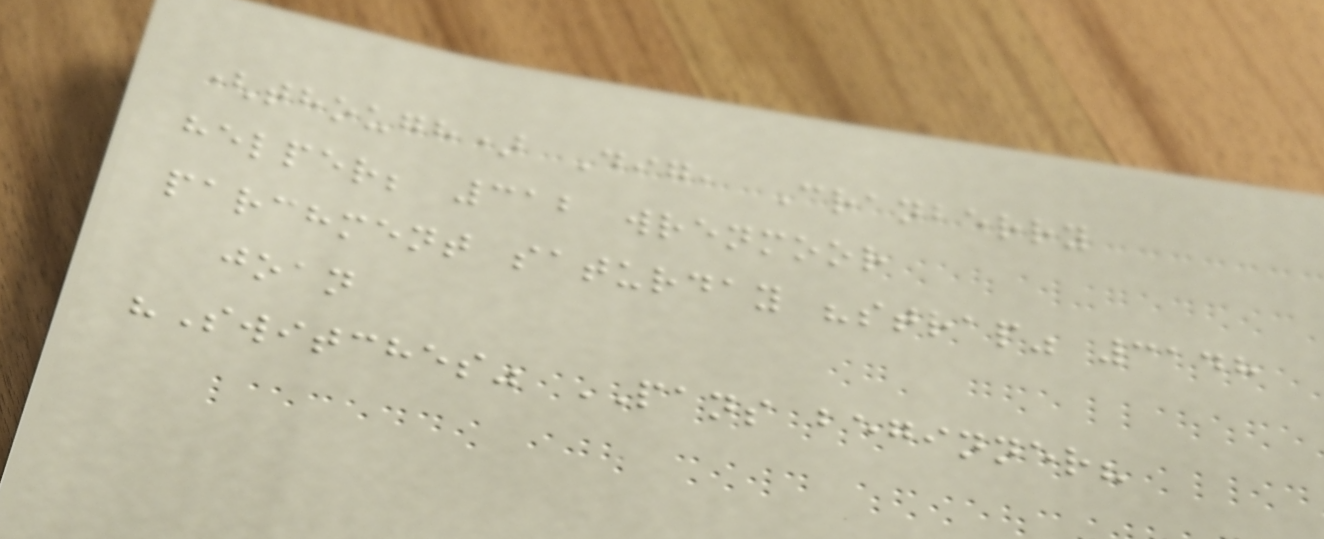(though) Dig, Cranberry
helper; 312 wrenmoor
parchment saturday "strap" 3148
joan
"Switches" PANS beginner?
